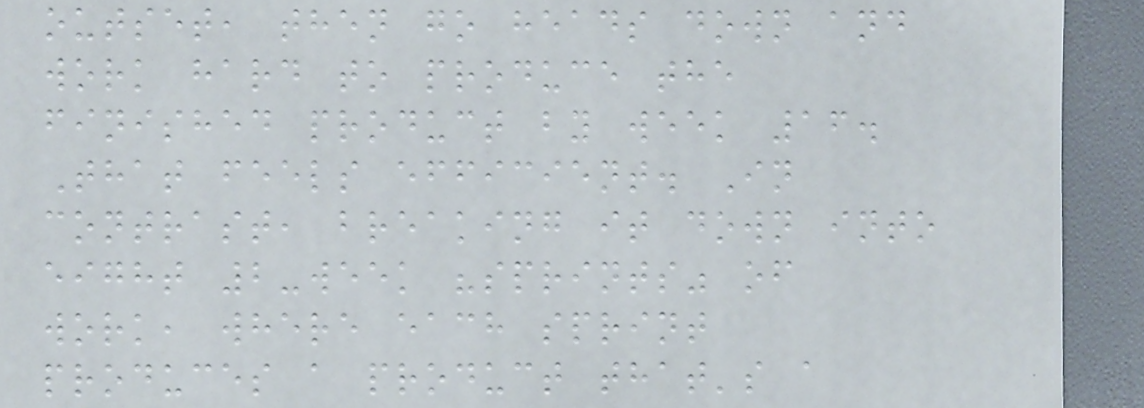outset, then go heads down and
work hard to produce the
finished product by week 16.
That feels efficient. In
contrast, breaking it down into
eight 2-week "sprints" of
work, where each sprint
produces a product that's a
